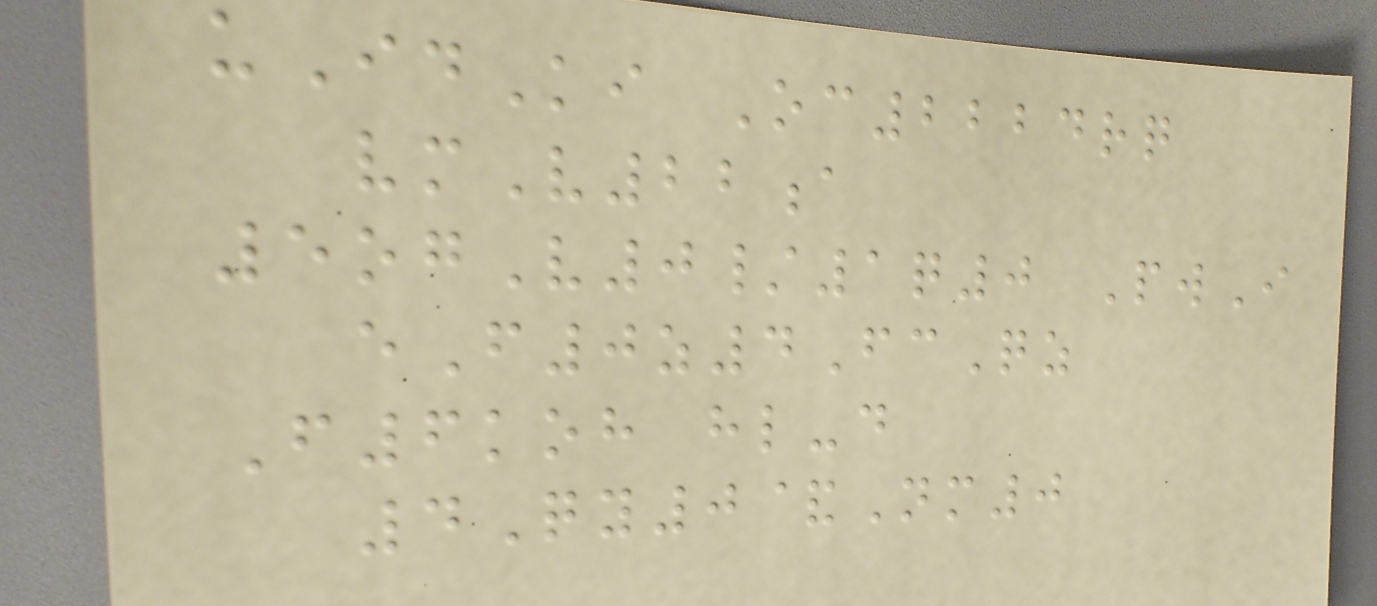uIdKi Oc2224rq
vmV22a
5ogV0/1q0 PwI
eF0z4FcQz
F6koh hl-d
4Qy0&Nm0
